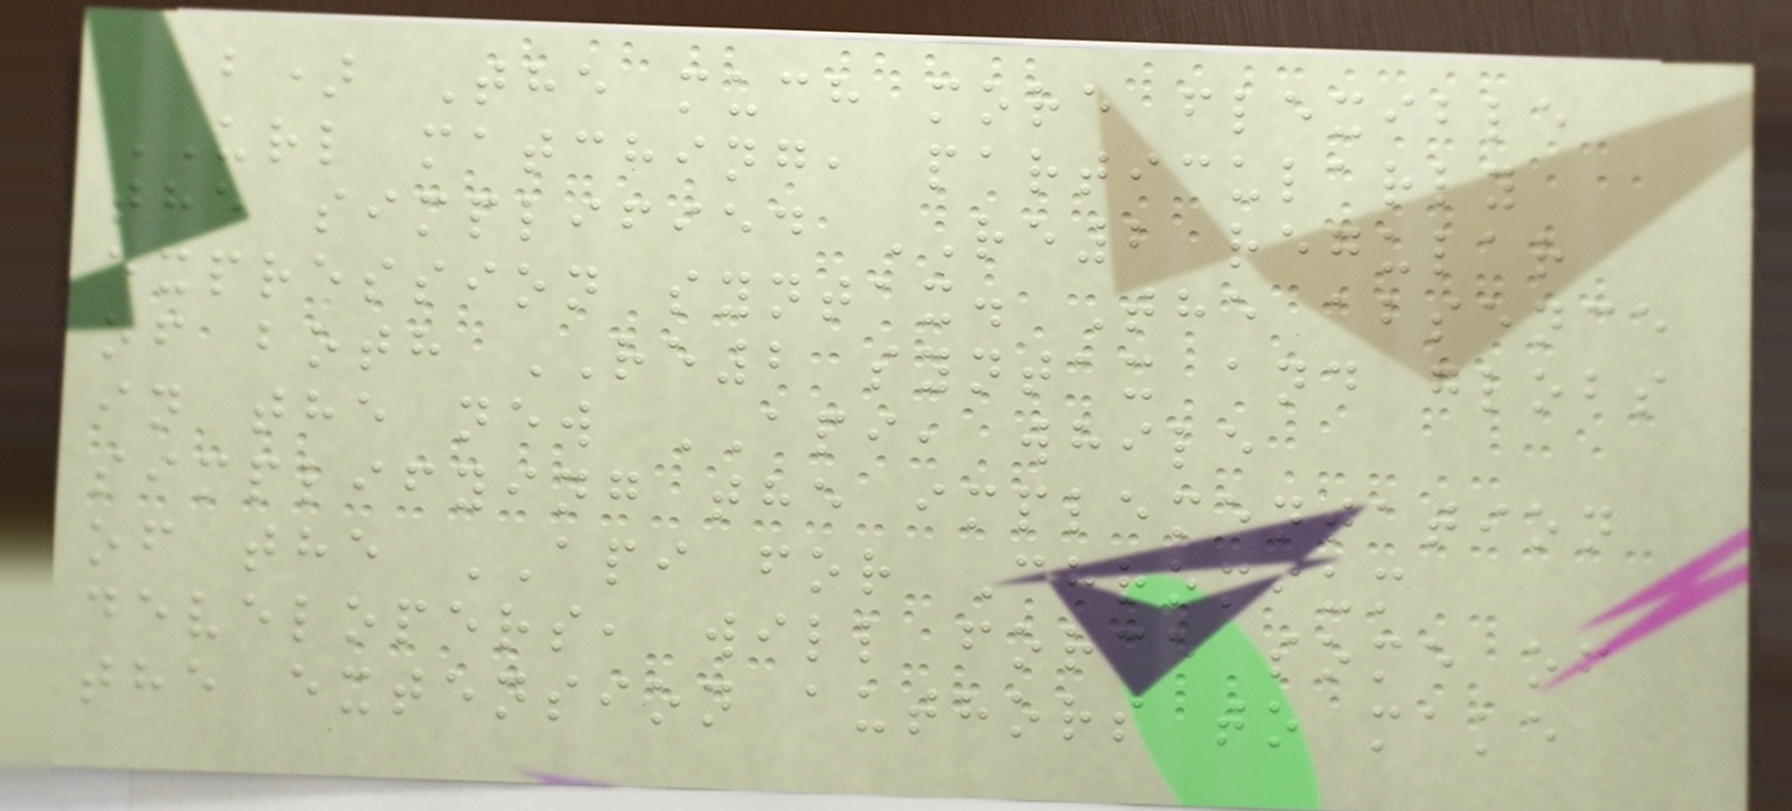b) The much more flexible
URL matching, particularly
the simplified RE2 regular
expression syntax. The absence
of both RE2 syntax and globs
in the new API, while
simplifying the implementation
of the API for Chromium
developers, will force some of
the extension authors to make
